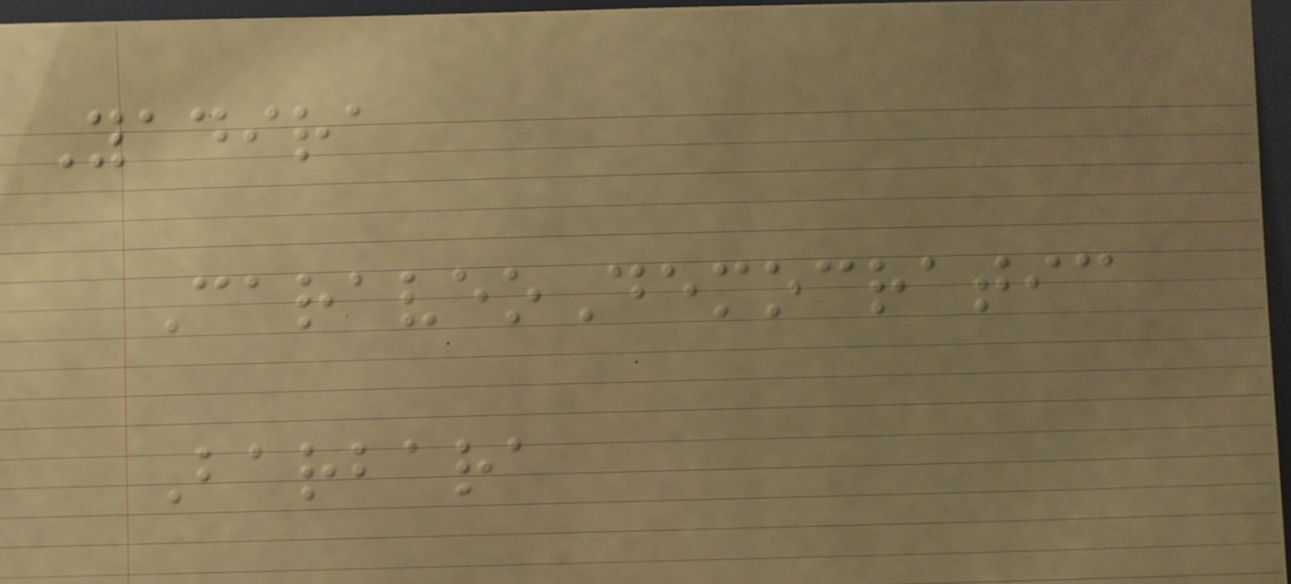Yadira
CaraveoDemocratic
Barbara
